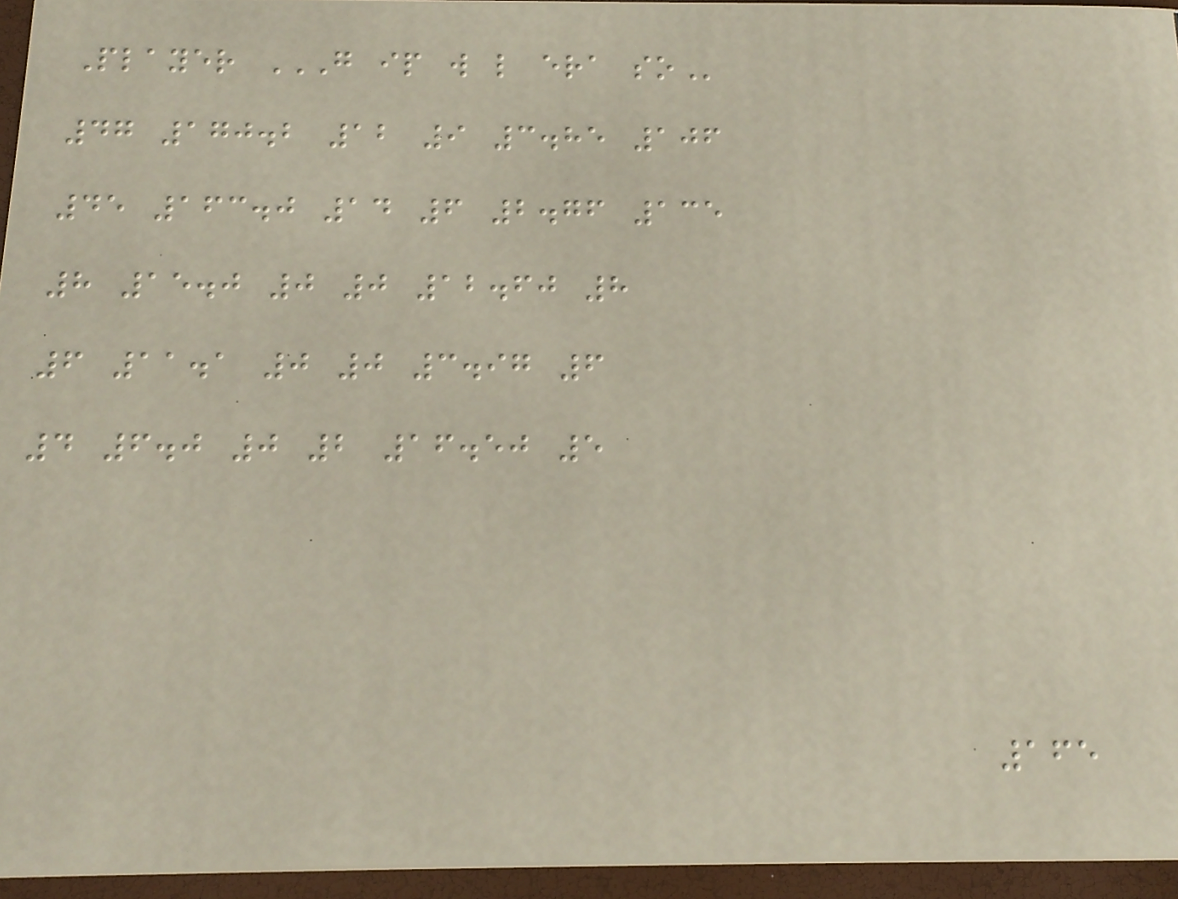Player G IP W L ERA SO
47 170.2 12 9 3.85 106
45 163.0 14 6 2.76 135
8 15.0 0 0 12.60 8
6 11.1 0 0 3.97 6
4 6.0 0 2 16.50 5
165
